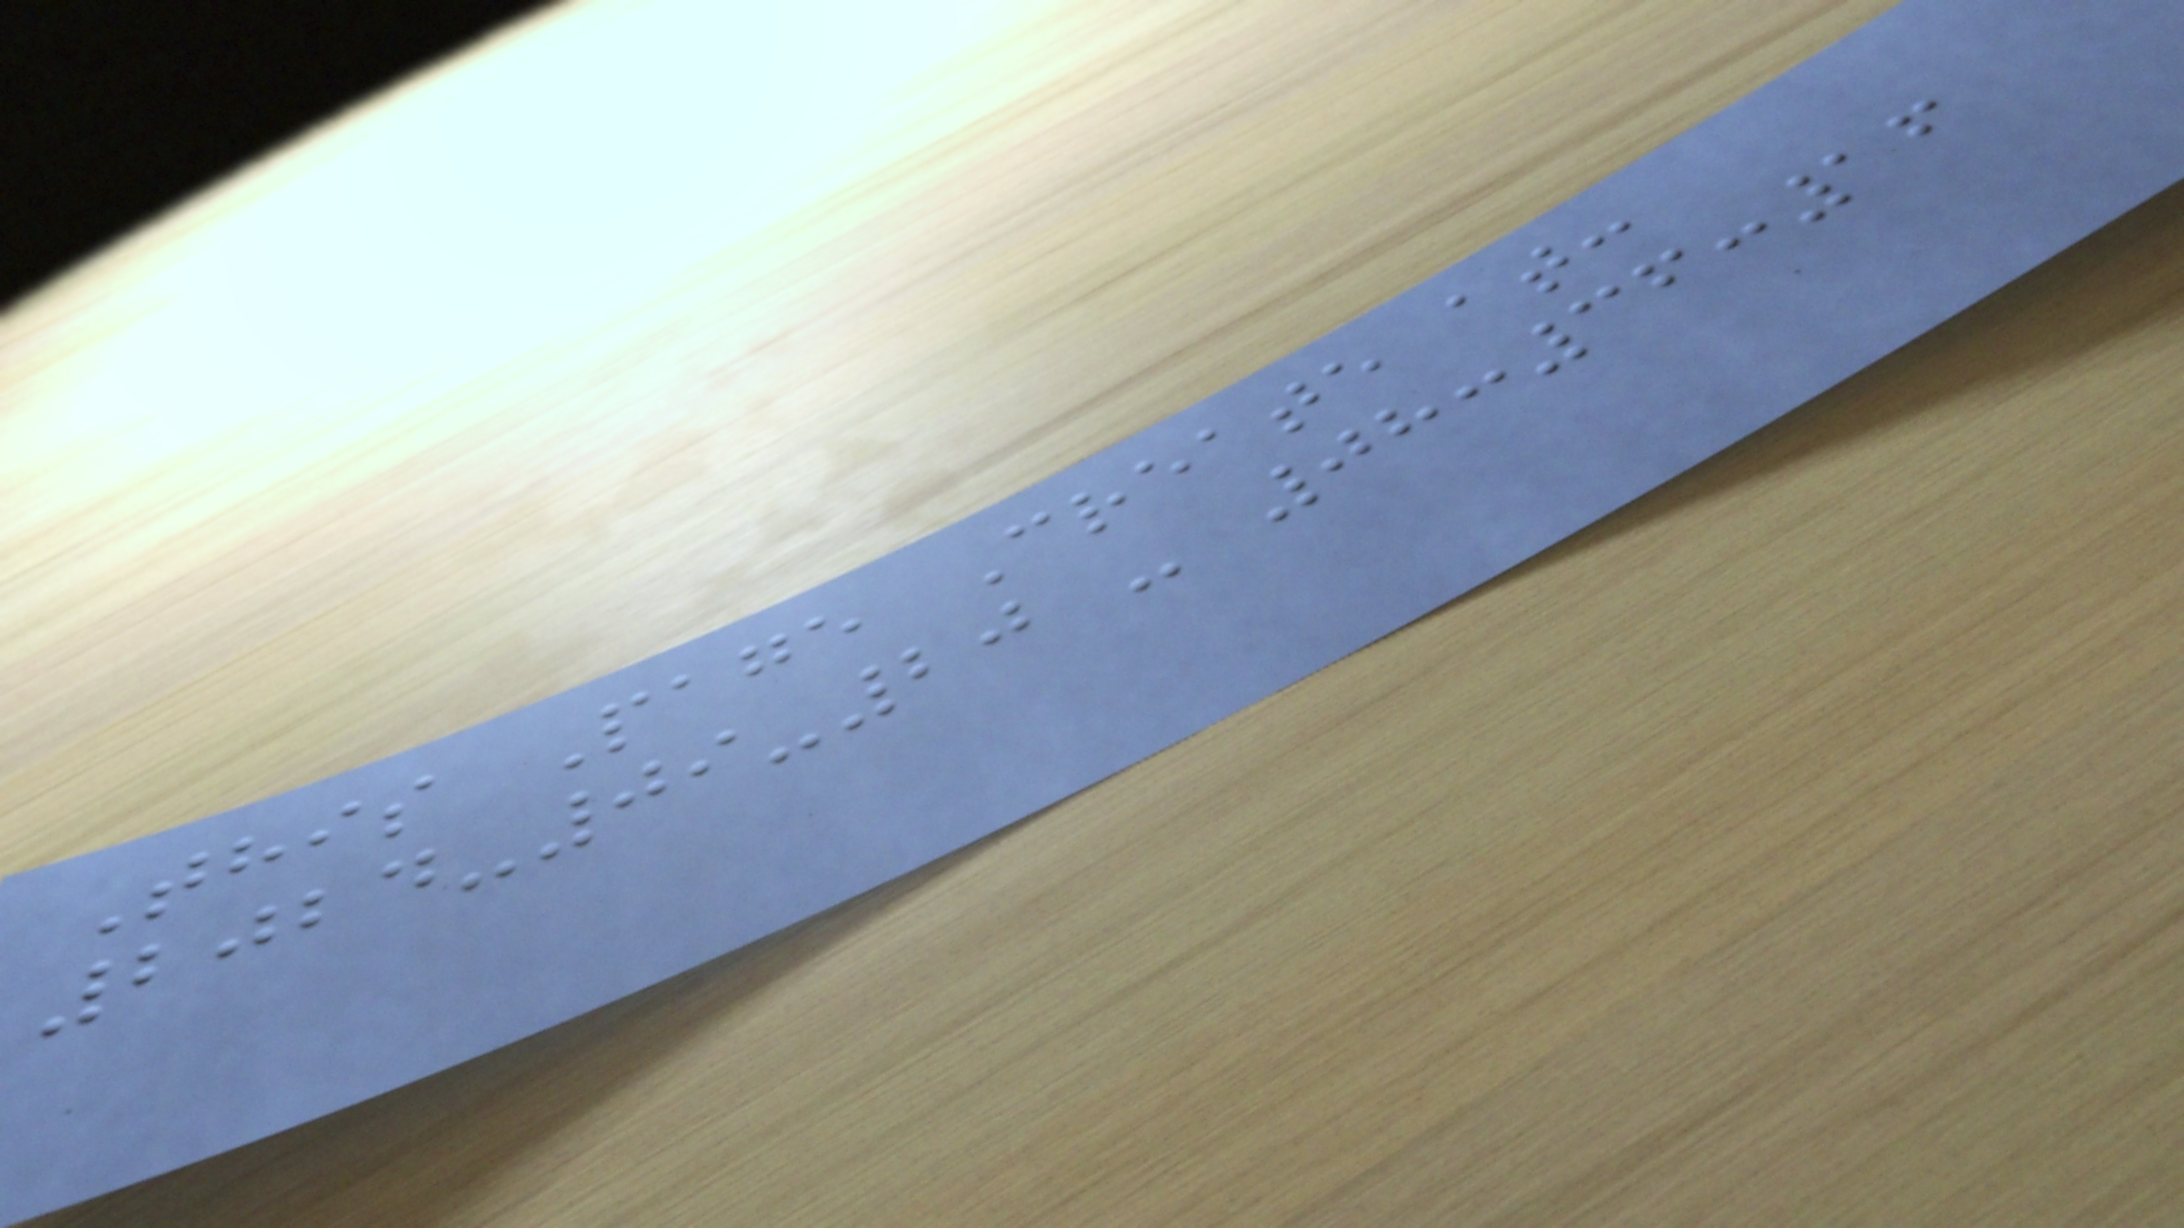This Page Create at:
2024-09-20 - 08:36:16
